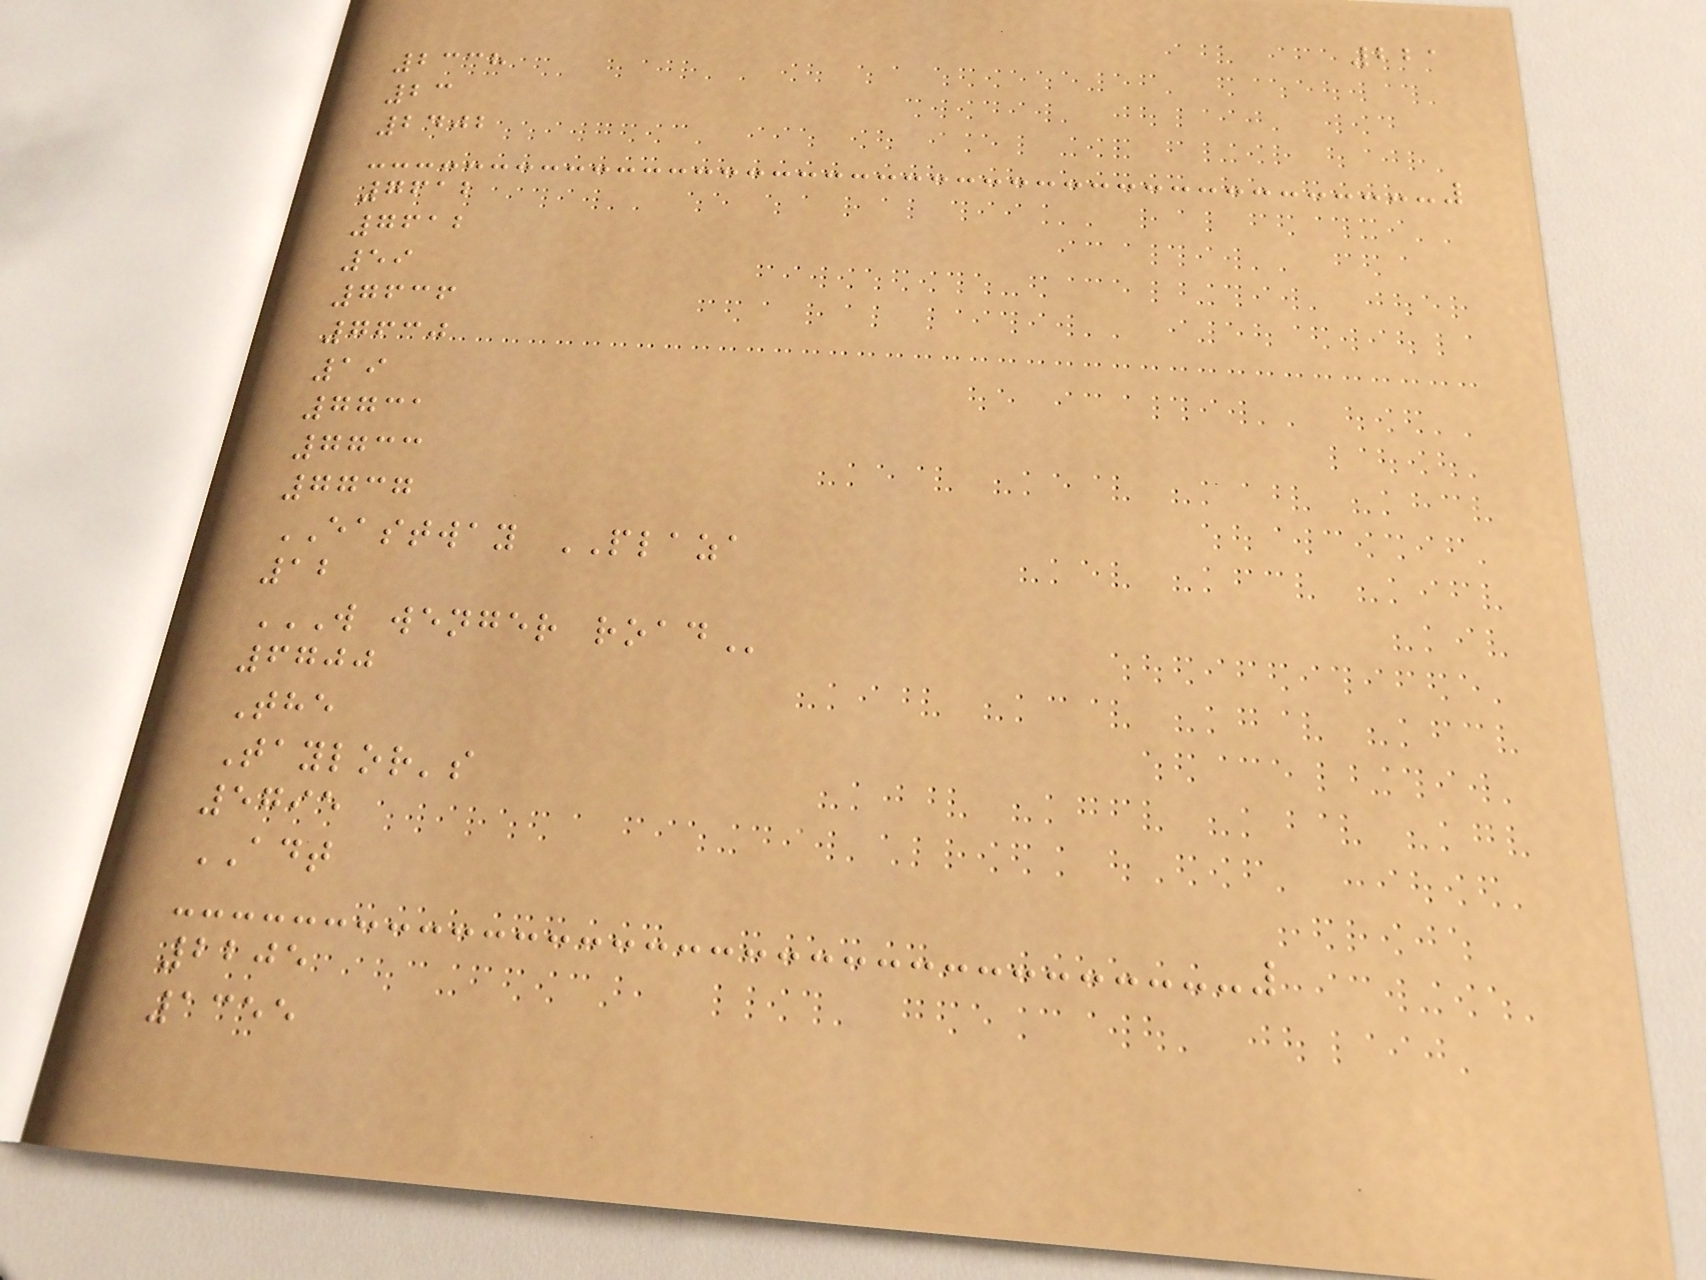221
2338
23
2402
7612
7612
59
7636
7630
19
7731
7733
7737
EASTWAY PLAZA
12
W WENGER ROAD
6700
The
Taylor's
5795
ADT
2205
1355
